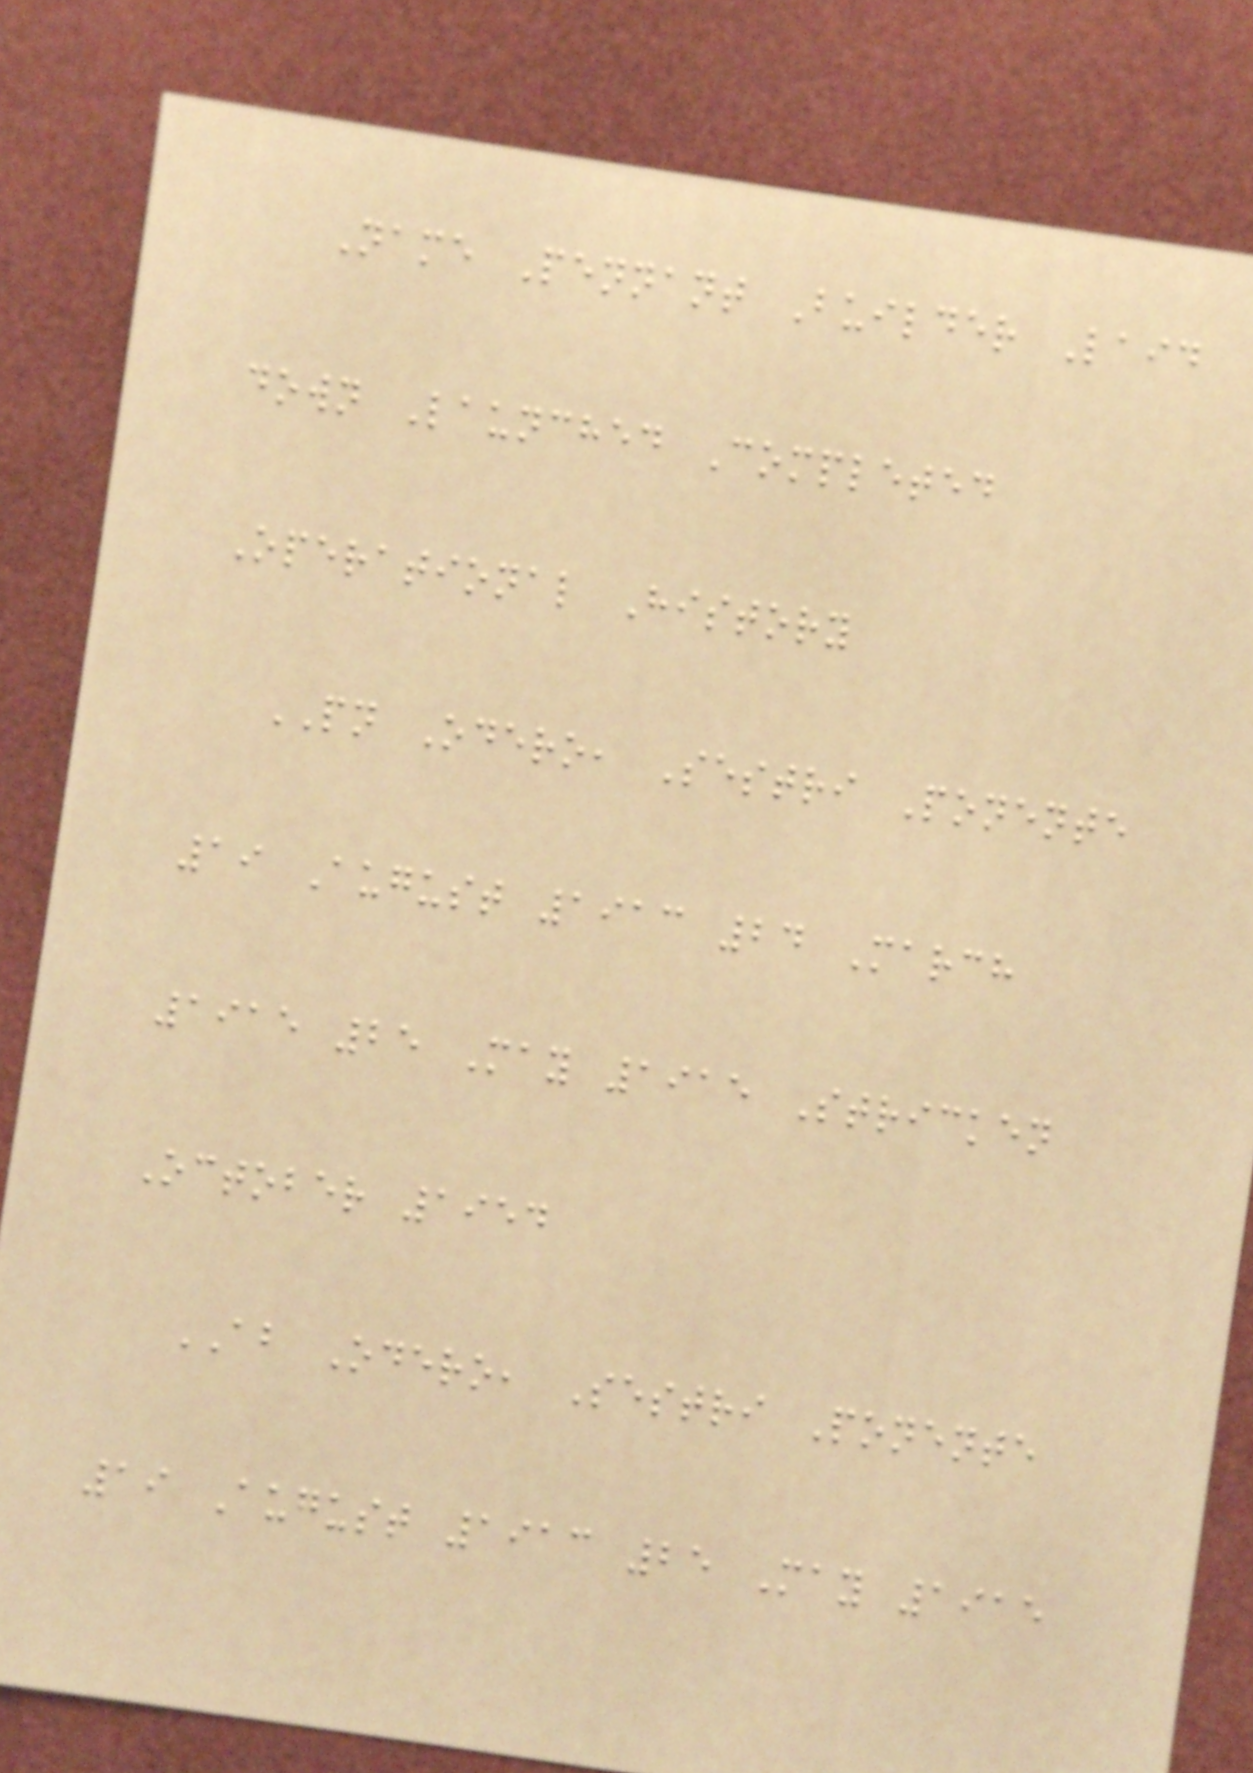Name Pennant Builder Laid
down Launched Completed
Operational History
PN Odero, Sestri Ponente
19 August 1913 24 March
1915 25 May 1915 Stricken
October 1954
AB Odero, Sestri Ponente
19 August 1913 25 May 1915
